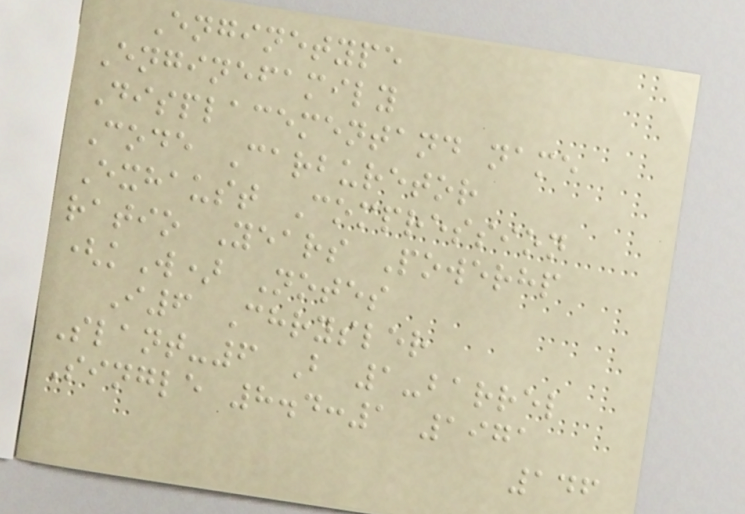Enginetype
Enginefamily
Displacementand name
Code Carburetor
Exhaust Compression
ratio Years Powerhp
(kW) Notes
I6 Chrysler
Slant-6 B 1-barrel
Single 8.4:1 1971
146
